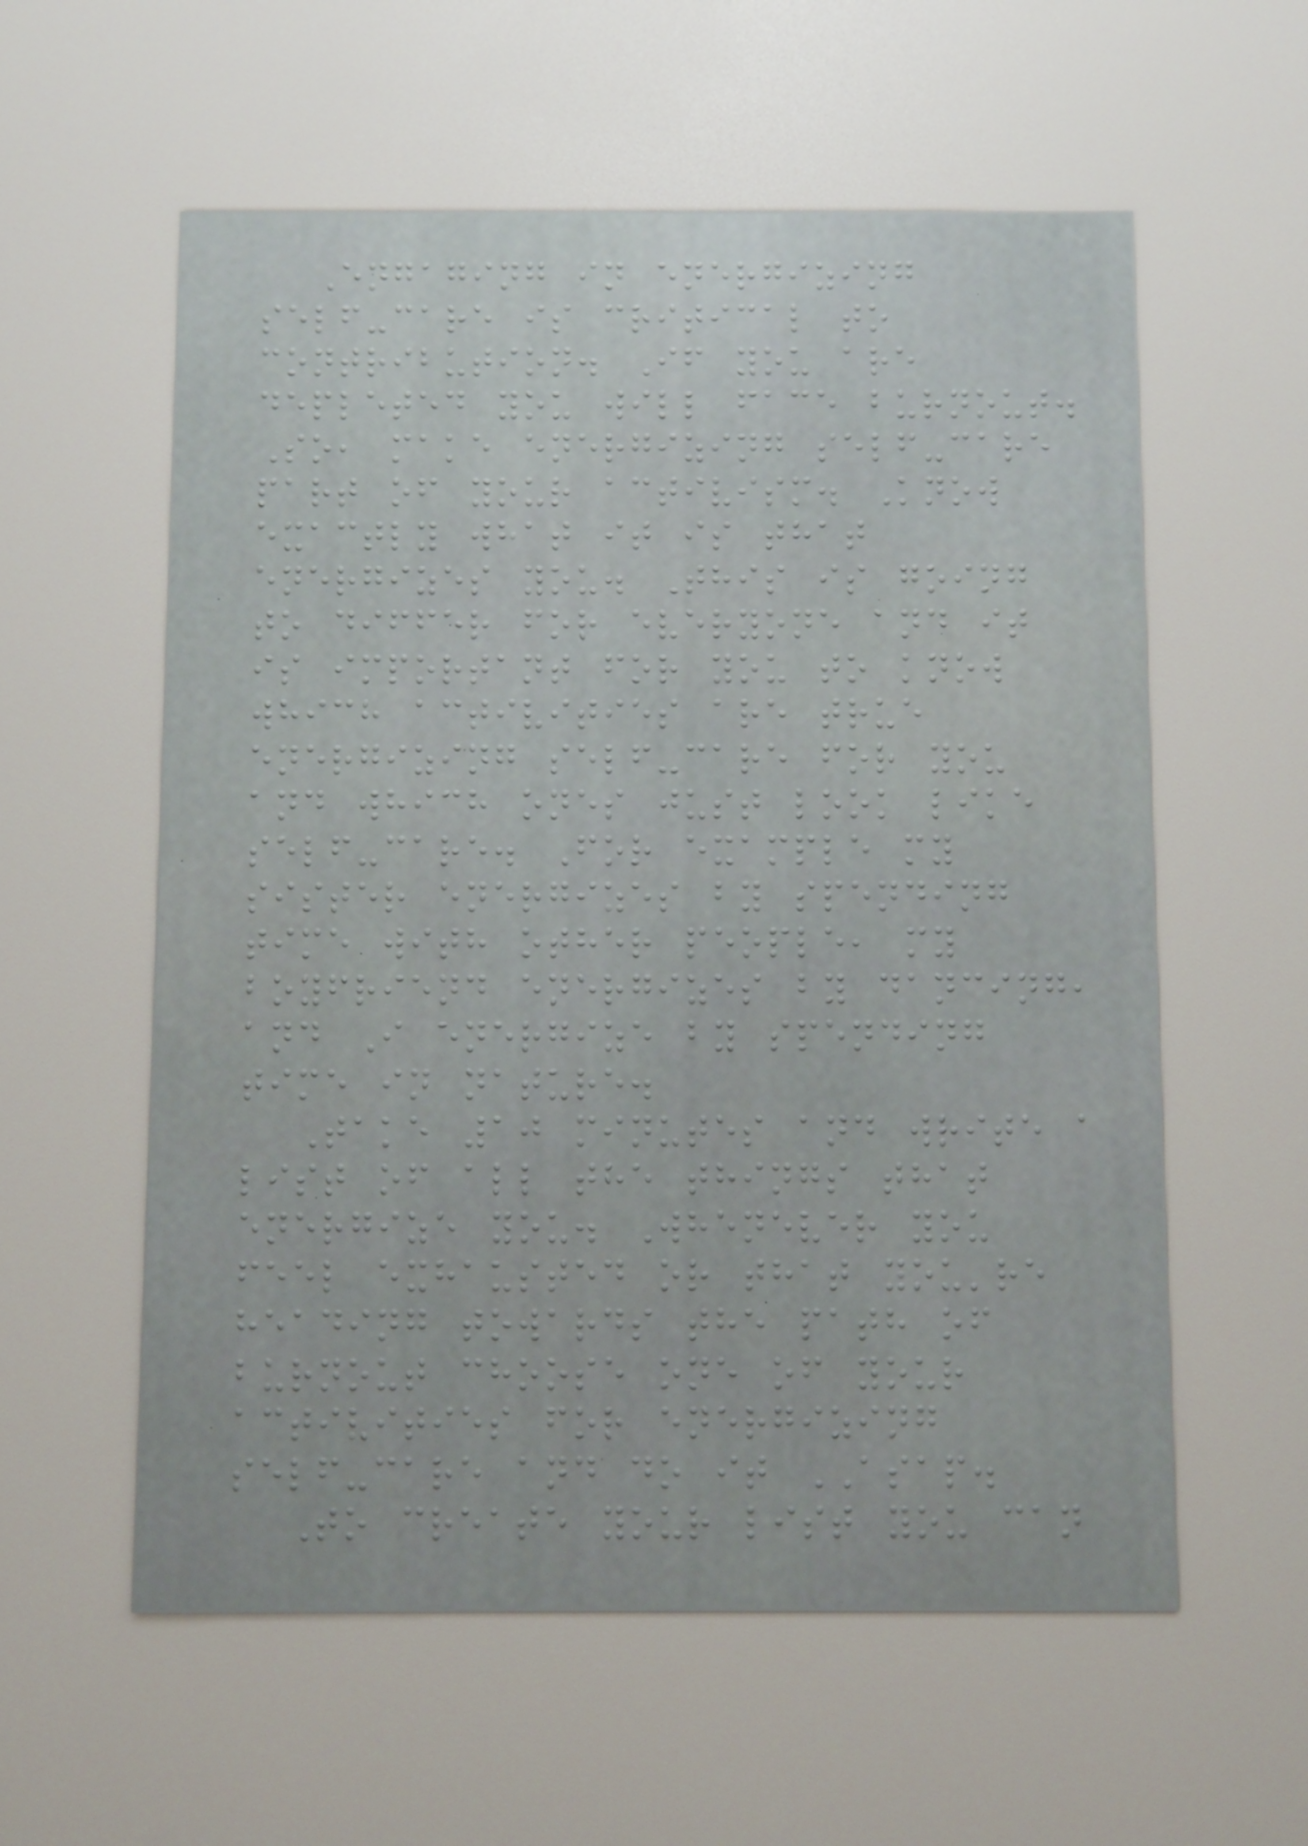Engaging in energizing
self-care is critical to
contribution. If you are
depleted you will face burnout.
So, make energizing self-care
part of your activism. Know
exactly what it is that
energizes you. This is going
to differ for everyone and it
is important for you to know
which activities are true
energizing self-care for you
and which ones just look like
self-care. For example my
sister energizes by spending
time with other people, my
boyfriend energizes by dancing,
and I energize by spending
time in nature.
Take 10 minutes and write a
list of all the things that
energize you. Whenever you
feel exhausted or that you're
heading towards the path of
burnout choose one of your
activities for energizing
self-care and do it ASAP.
To create your list you can
